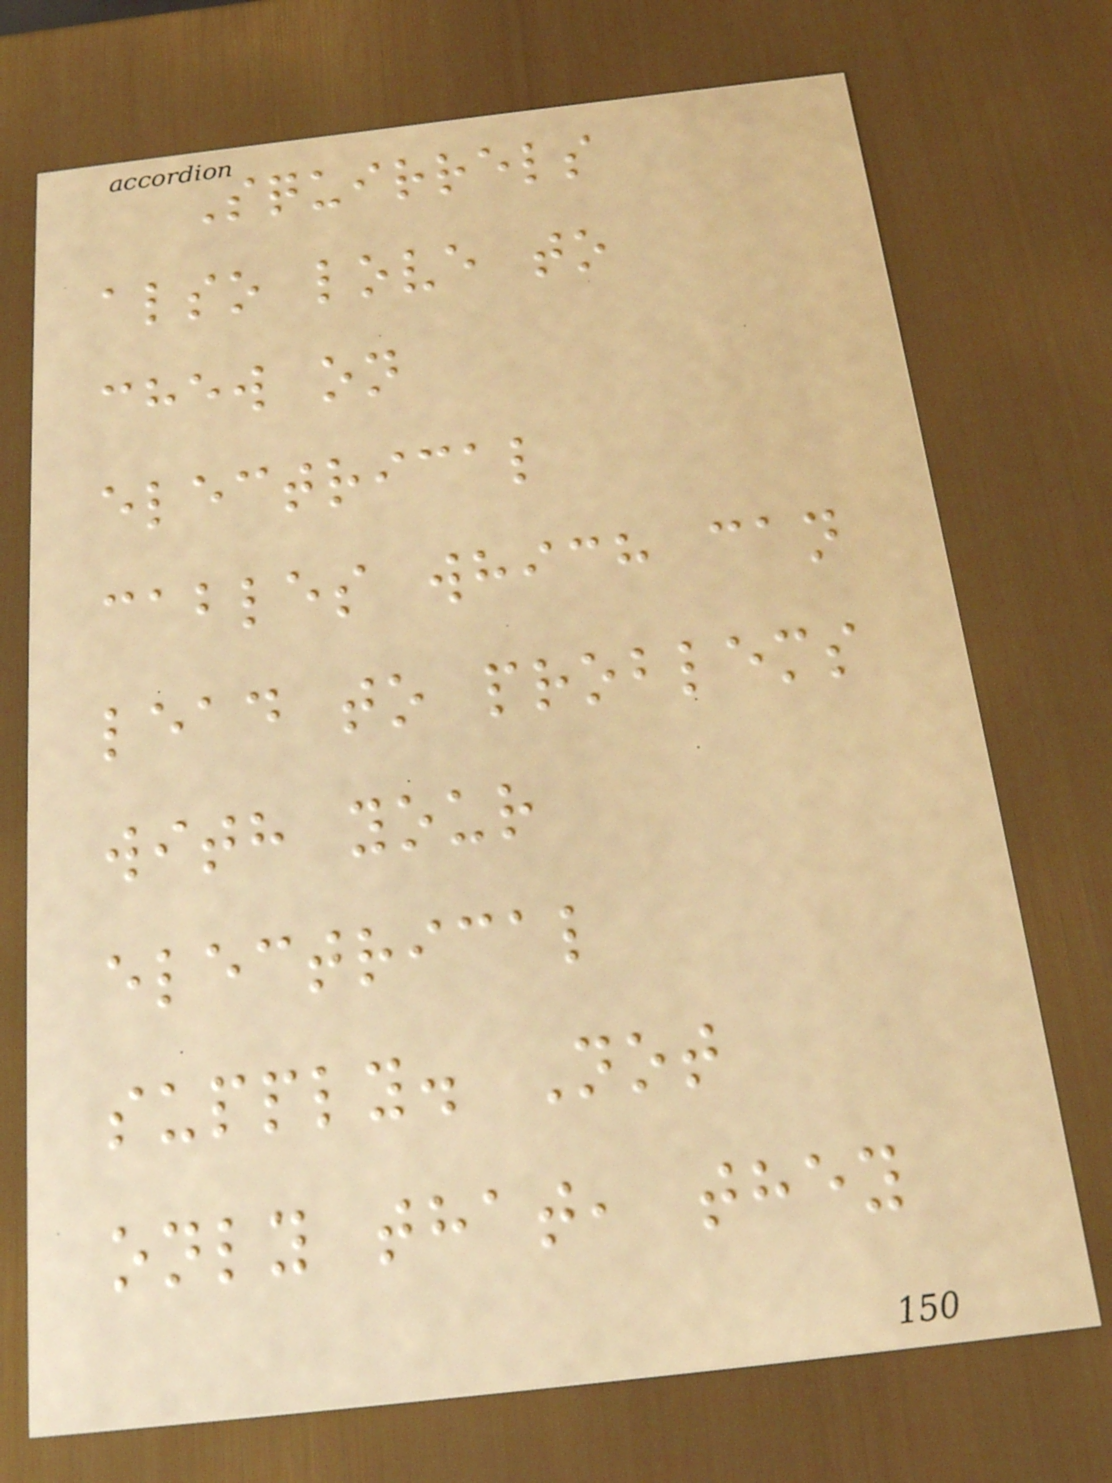Squirrels
also love to
chew on
electrical
cables which can
lead to problems
with your
electrical
supply. Not
only that, they
